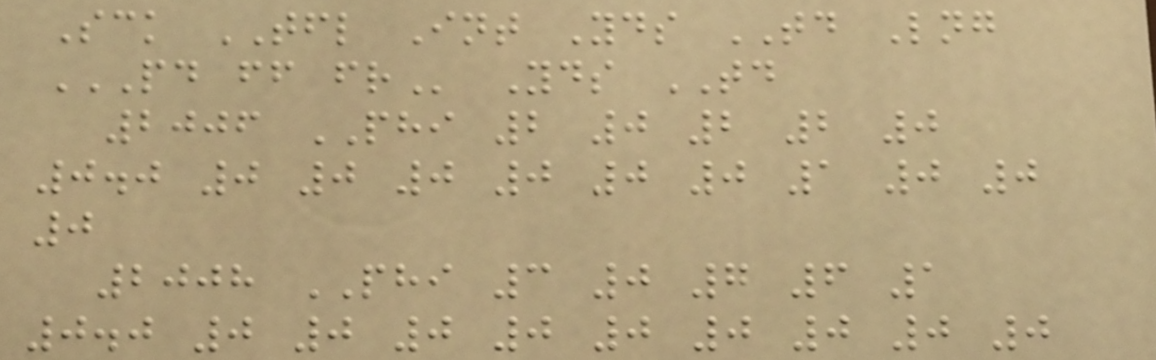Sck TFL Int Yds TD Lng
PD FF FR Yds TD
2006 PHI 2 0 2 2 0
0.0 0 0 0 0 0 0 1 0 0
0
2008 PHI 3 0 7 6 1
0.0 0 0 0 0 0 0 0 0 0
